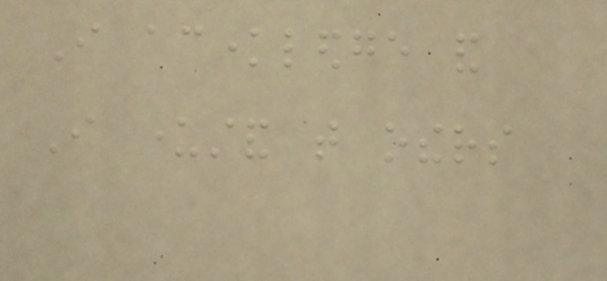I acknowledge and
I understand that others
